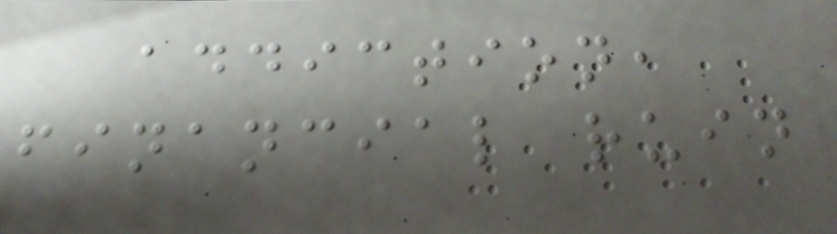addiction,
financial ruin
